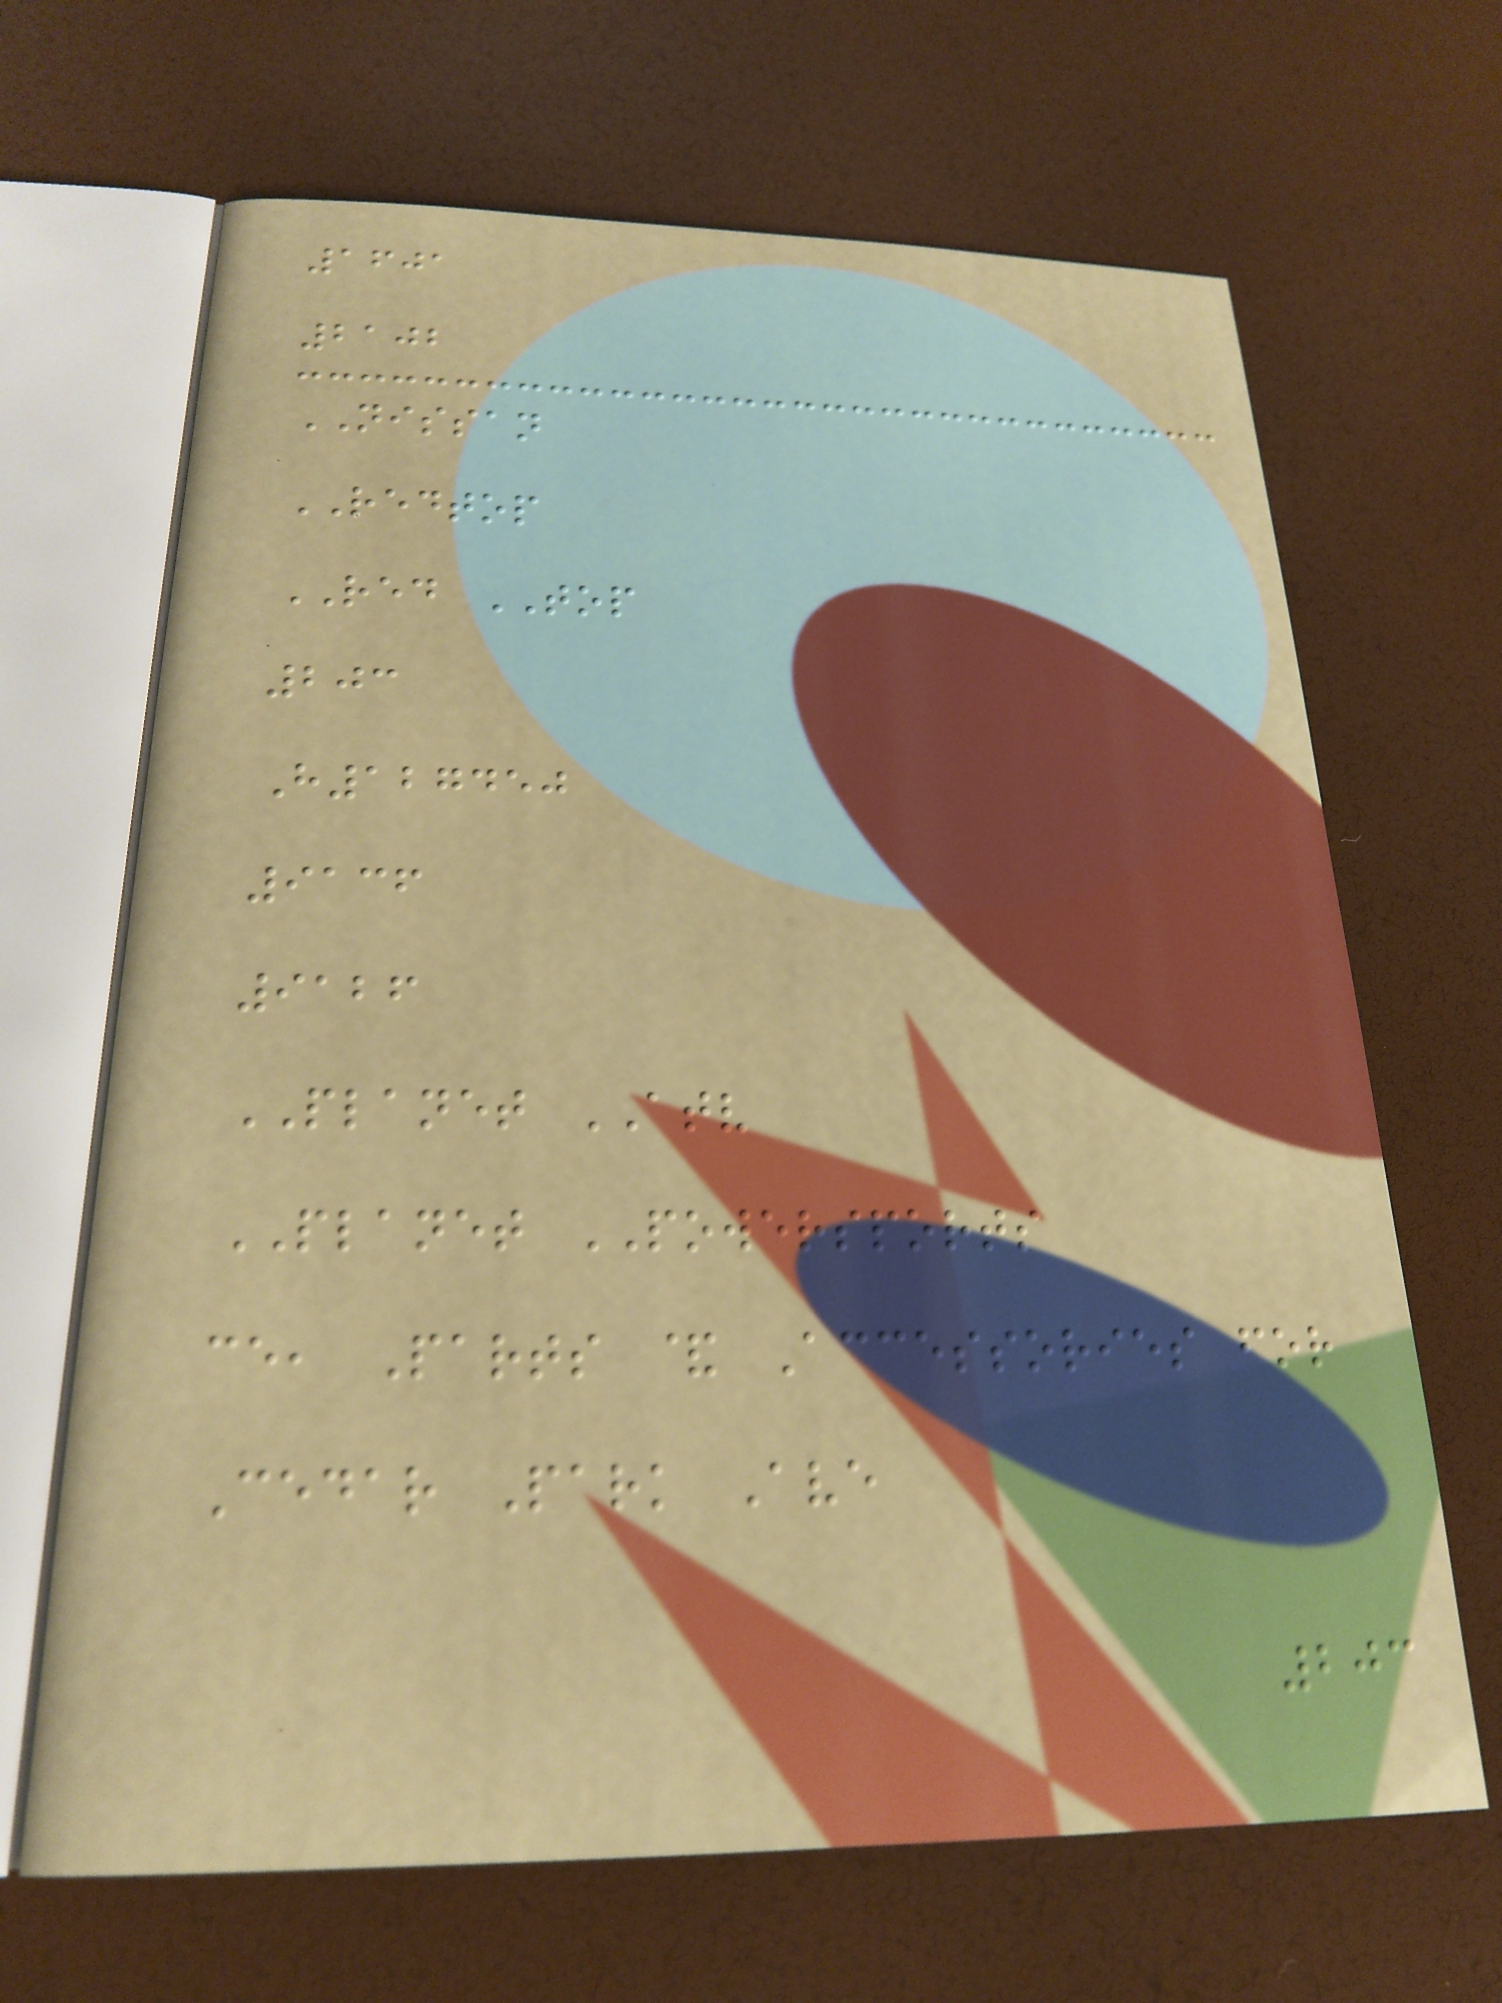1601
2102
NISSAN
REDTOP
RED TOP
203
H127450
9136
9126
PLANET ATV
PLANET POWERSPORTS
ce, Parts & Accessories for
Cedar Park Ave
203
